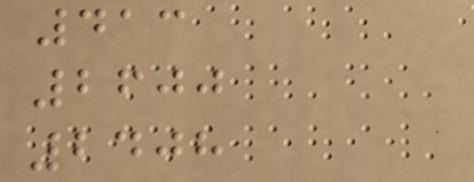413
2600
2408
